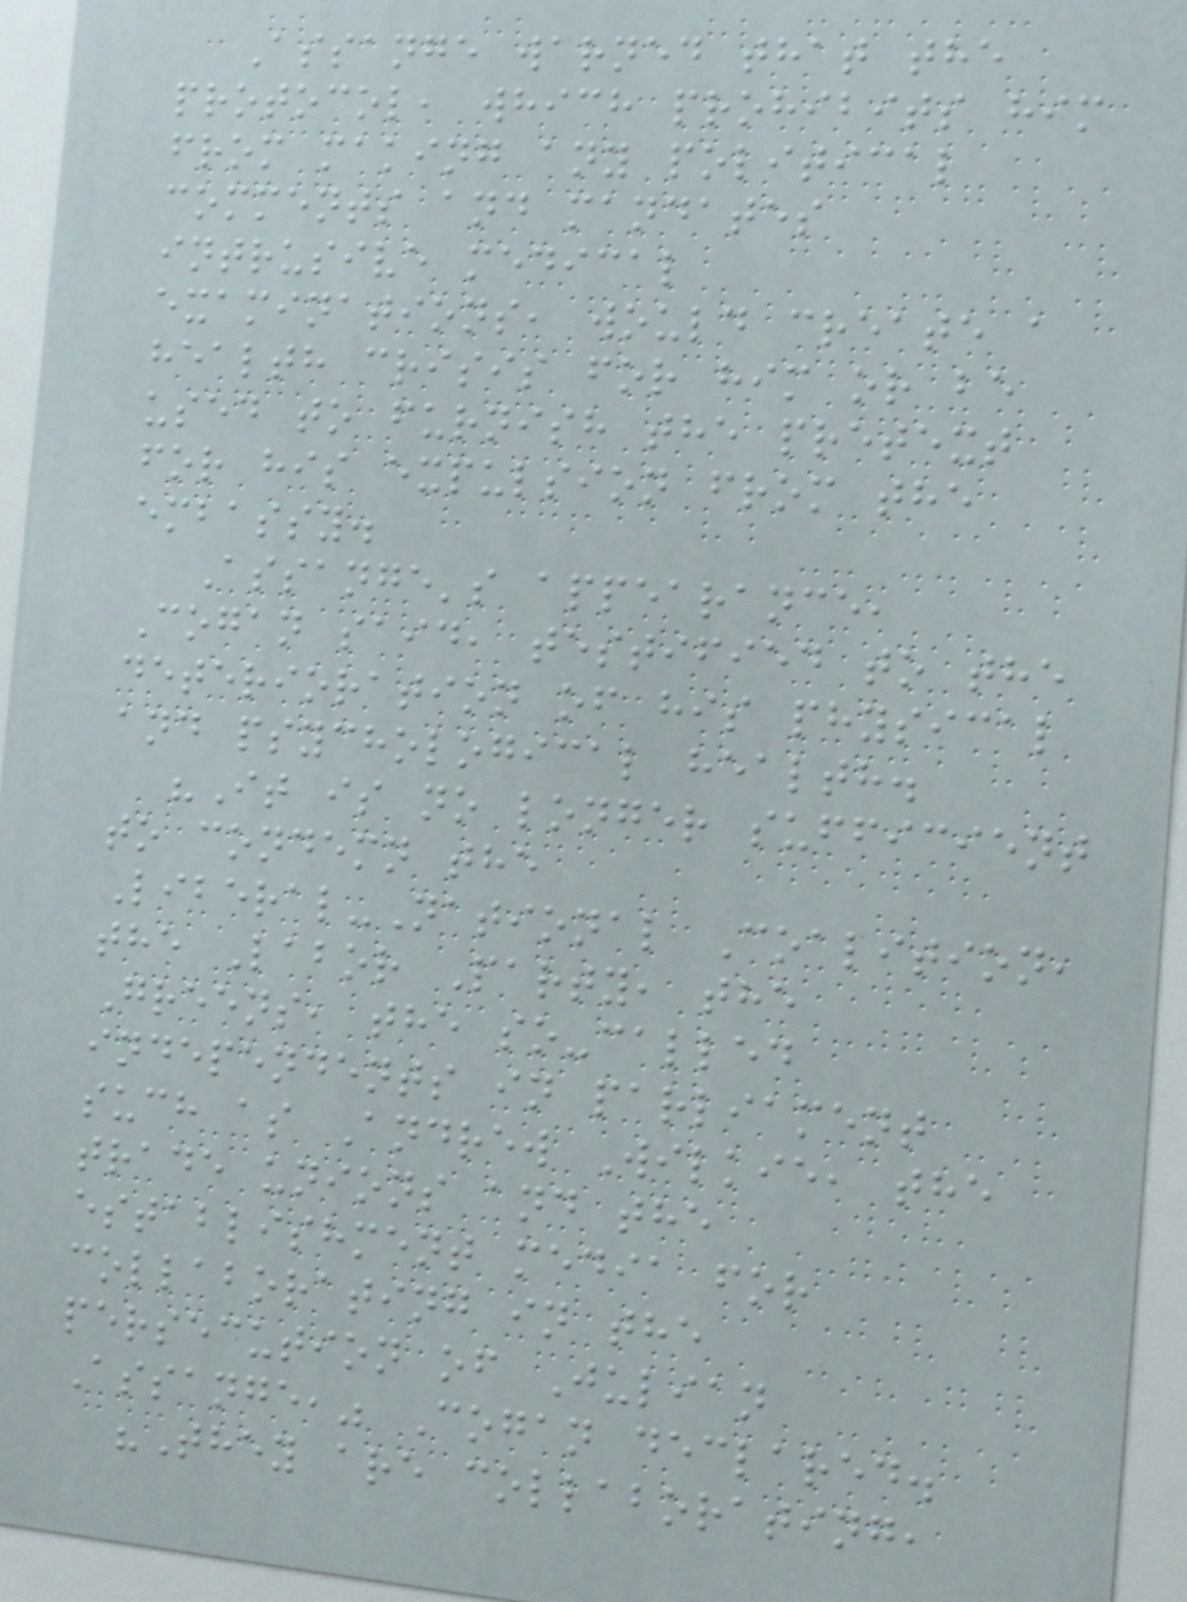Assange warned that the
protocol, which prohibits him
from making any political
comments and mandates
intrusive medical
examinations, would create a
health crisis for him or be
used to furnish the pretext
for his expulsion from the
embassy.
Assange's appearance,
Cogan said, testified to the
deterioration of his physical
and psychological health.
"It is no longer sufficient
to condemn the
Liberal-National Coalition,
the Labor Party, the
Greens, the so-called
independents in parliament
such as Andrew Wilkie, the
trade unions and the
establishment media for
collaborating in the
persecution of Julian
Assange," Cogan declared.
"They are collaborating,
